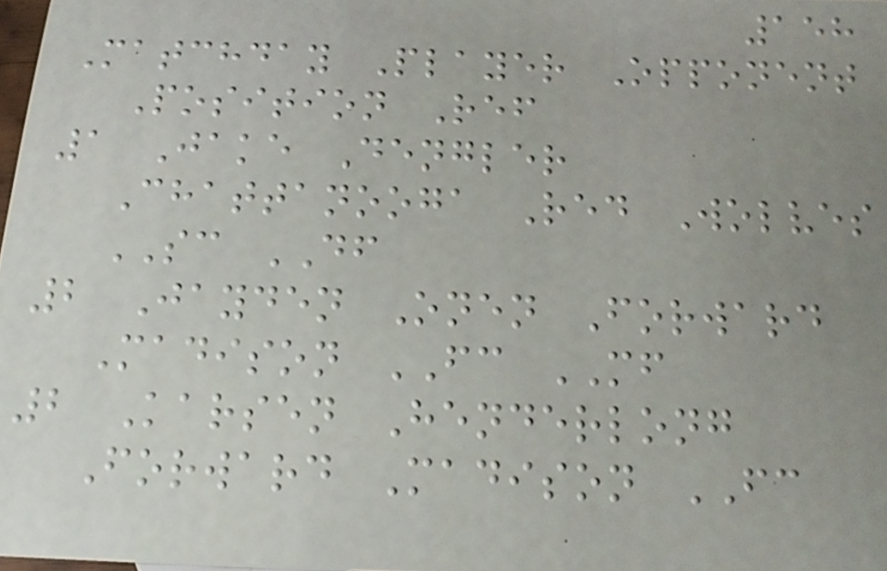158
Matchday Player Opponent
Position Ref
1 Jake Dengler
Chattanooga Red Wolves
SC DF
2 Jayden Onen Forward
Madison FC MF
2 Karsen Henderlong
Forward Madison FC
